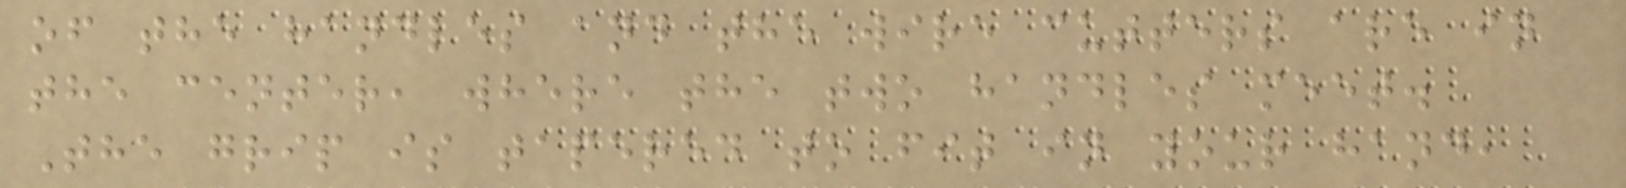of the handles and the wire cutters are in
the center, where the two handles meet.
The grip is tapered to fit in your hand,
